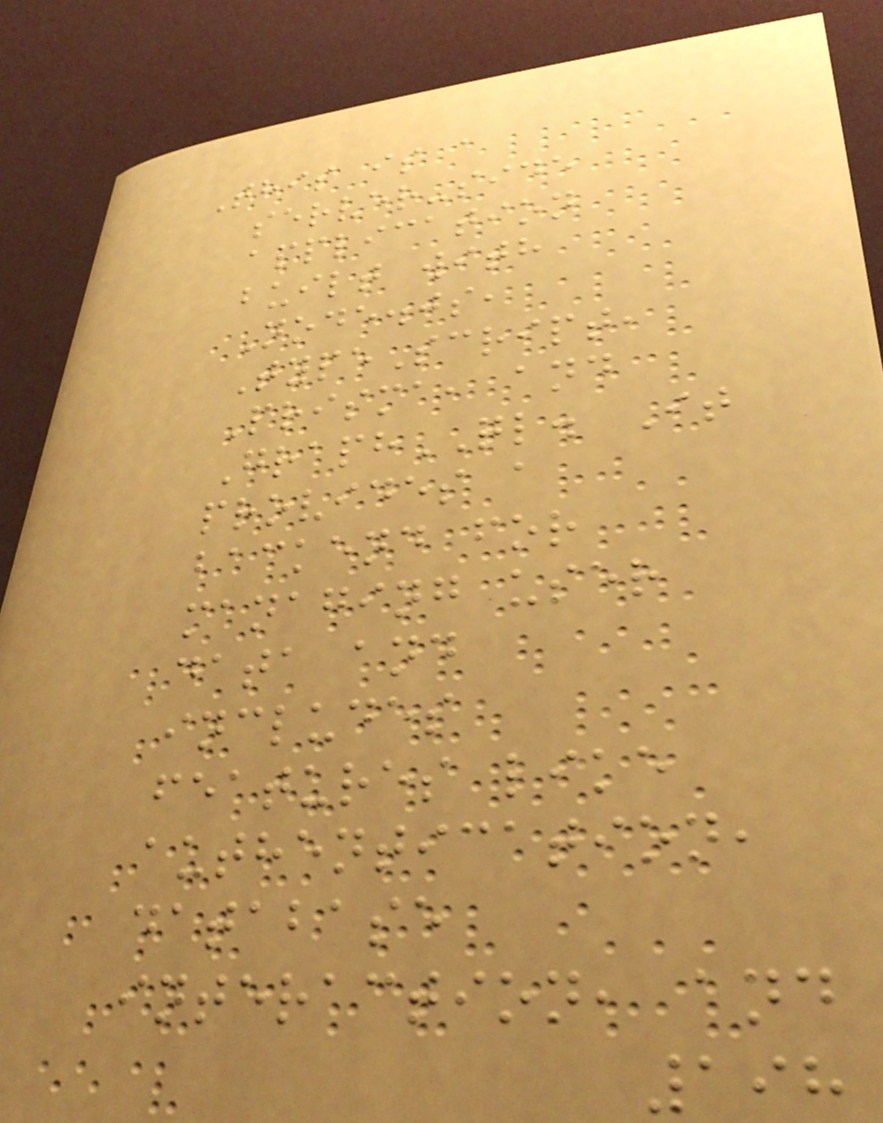This is a
server-side
application
built with
Node.js,
TypeScript,
Prisma, and
GraphQL. It
provides a
backend for
managing user
data and
includes
features like
authentication,
database
interaction, and
198
